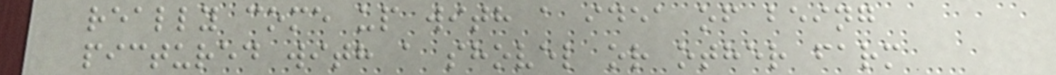really come up with a idea of being
pictured with a shovel or other farm
